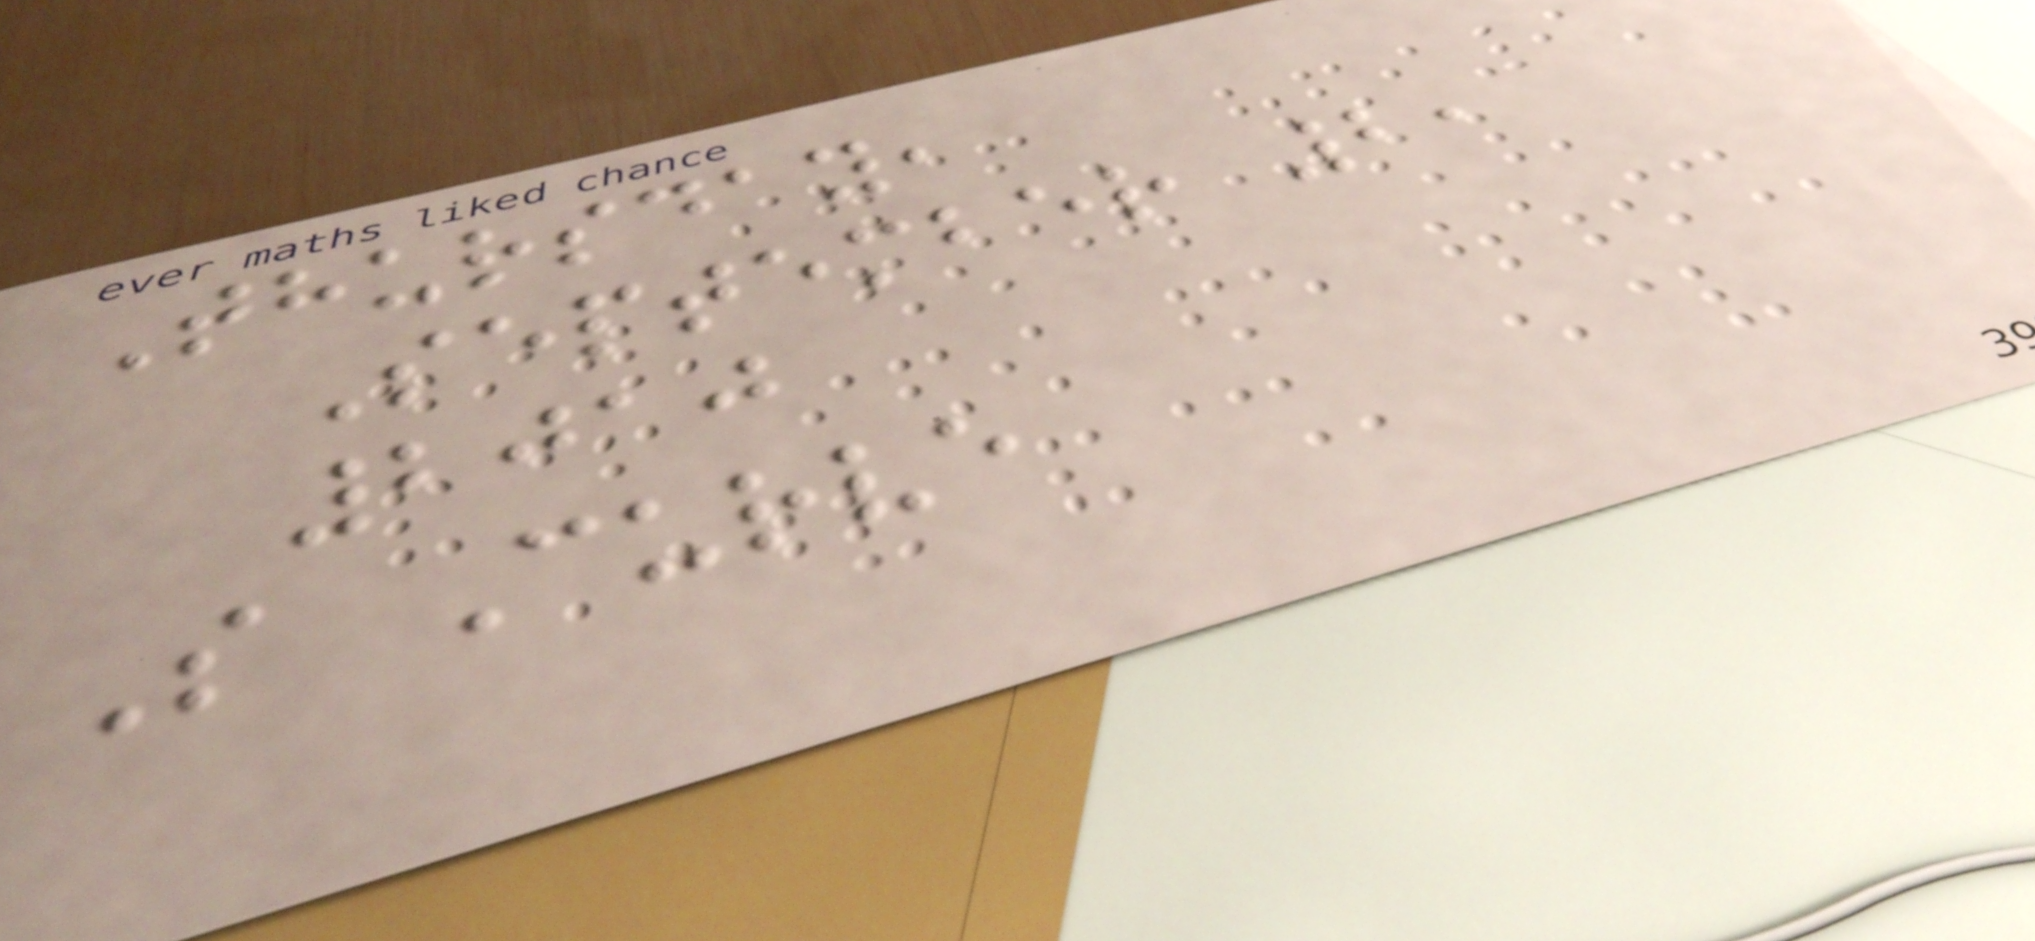Thursday,
September 2,
2010
S Curve
